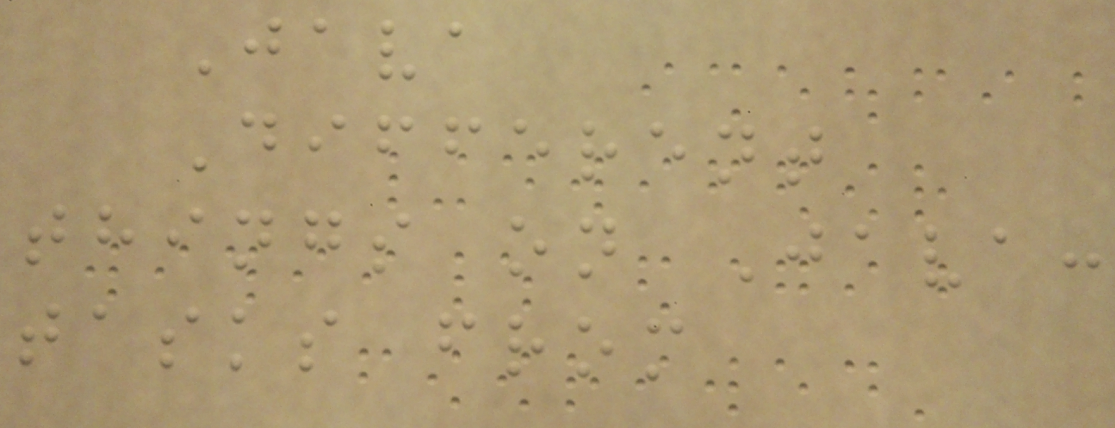Java
Different
things on Java:
tasks from
